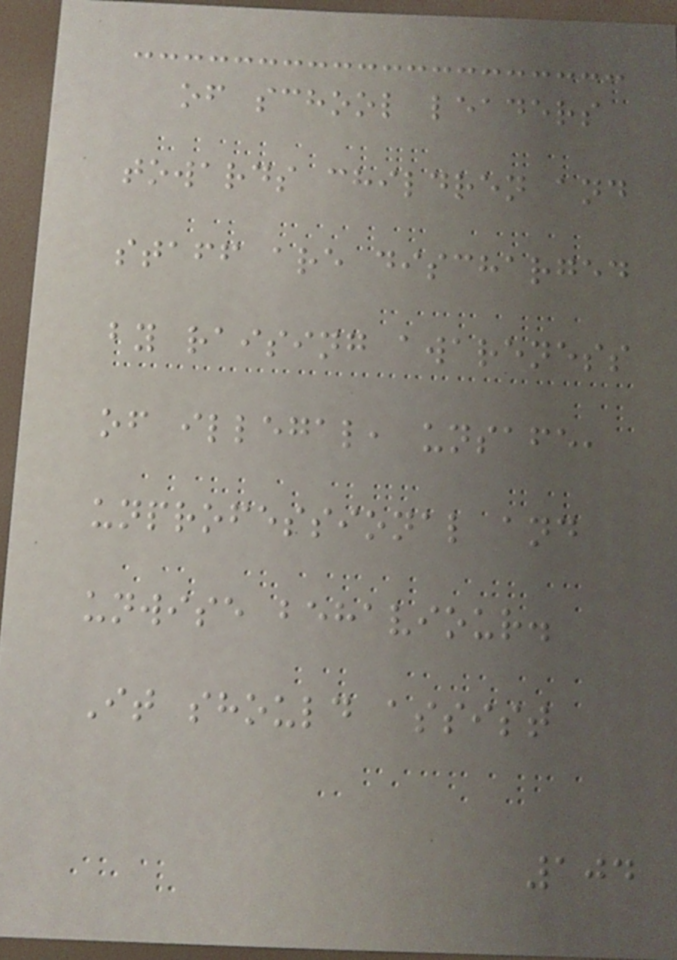of school leaders
towards children and
staff are discharged
by raising awareness
of illegal, unsafe,
unprofessional and
unwise behaviour.
It should assist
104
